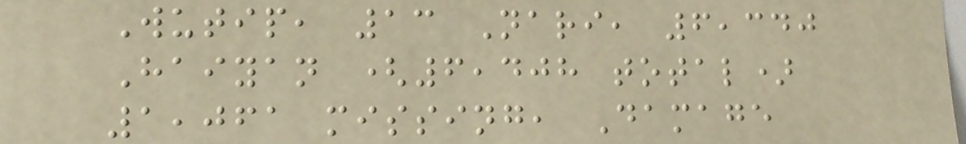Wutip, 13 Nari, 6,340
Haiyan (6,408 total)
1,061 missing, Damage
